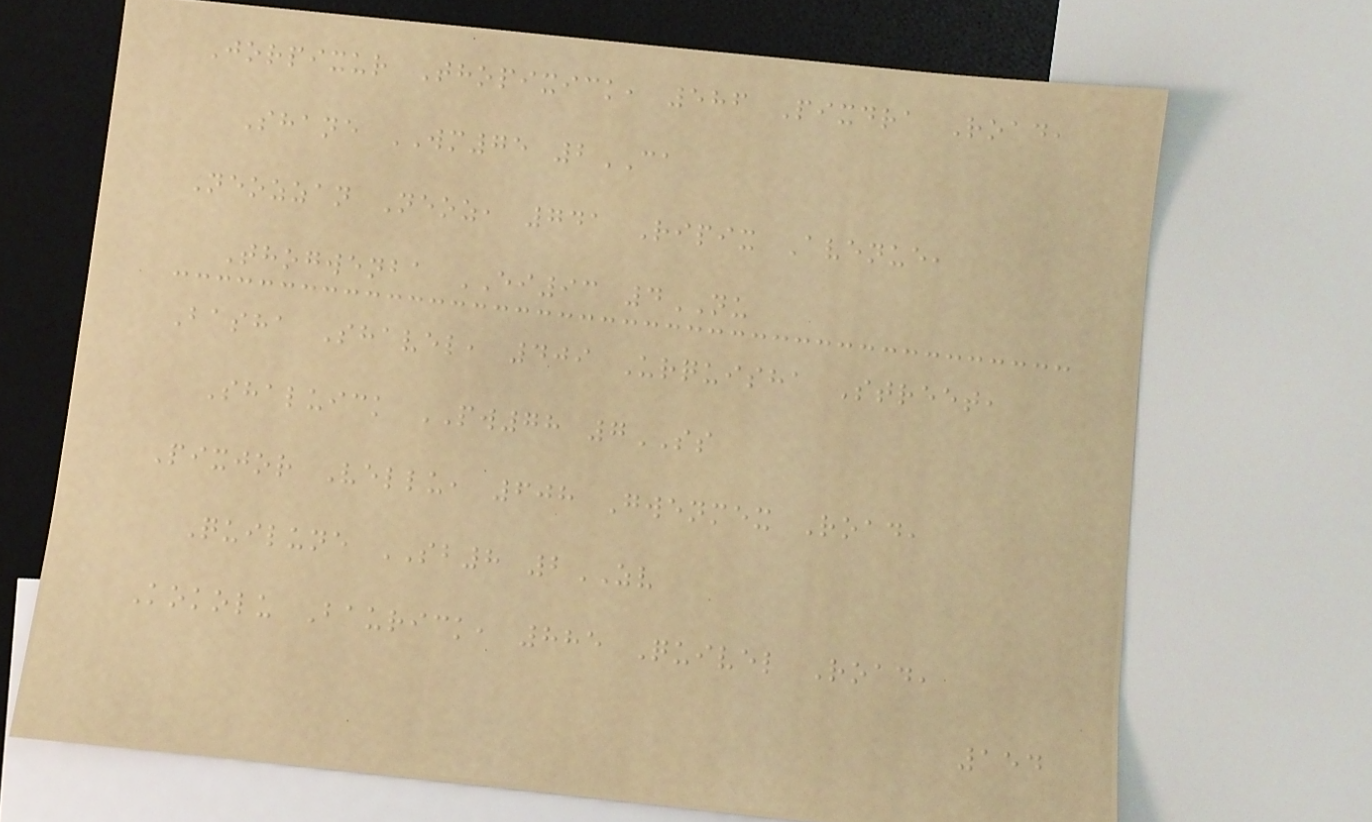Jorpixur Thopixick, 586 Pixdra Road,
Shane WM75 2CA
Neozzan Neoz, 741 Ripix Avenue,
Thogwenba EI93 4NU
Basha Shavel, 409 Urquisha Street,
Shaluick PW78 7SS
Pixjor Vellu, 608 Gwenmex Road,
Quilune SB8 2ZV
Kokolu Baurick, 885 Quivel Road,
154
